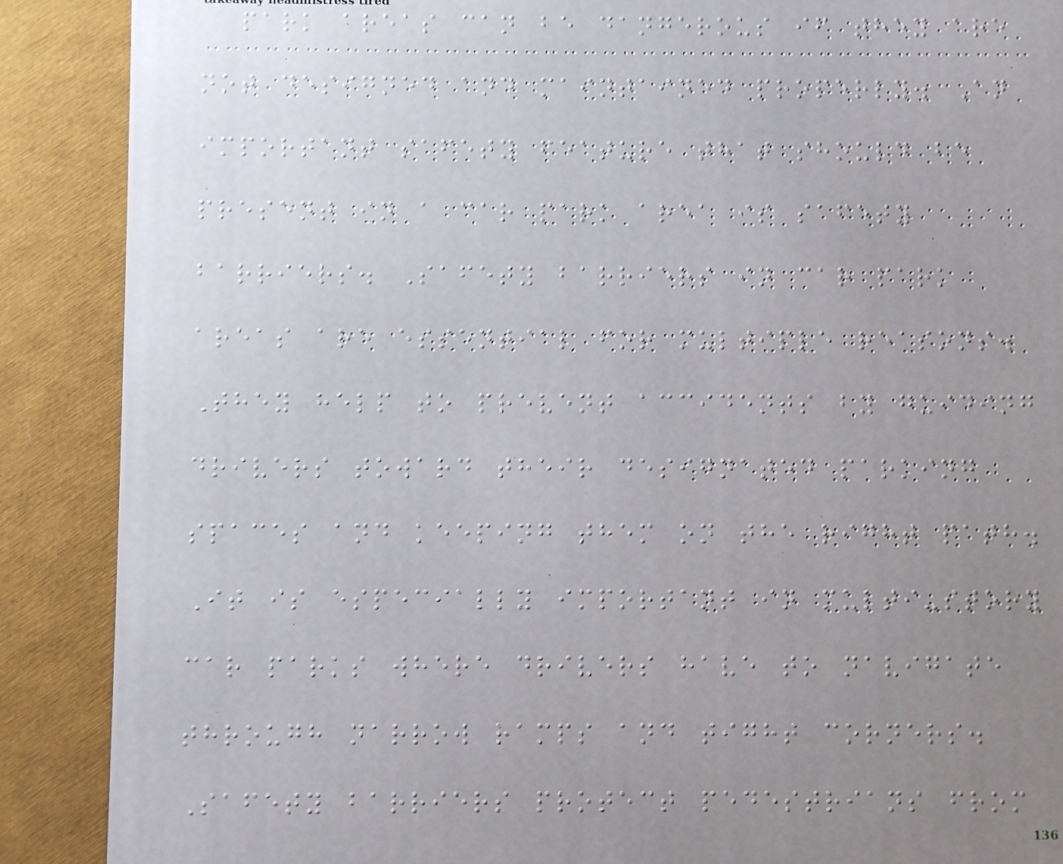park areas can be dangerous if they are
not designed and maintained properly. An
important safety feature that should be
present in a car park area is safety
barriers. Safety barriers in car park
areas are essential for multiple reasons.
They help to prevent accidents by guiding
drivers toward their designated parking
spaces and keeping them on the right path.
It is especially important in multi-story
car parks where drivers have to navigate
through narrow ramps and tight corners.
Safety barriers protect pedestrians from
